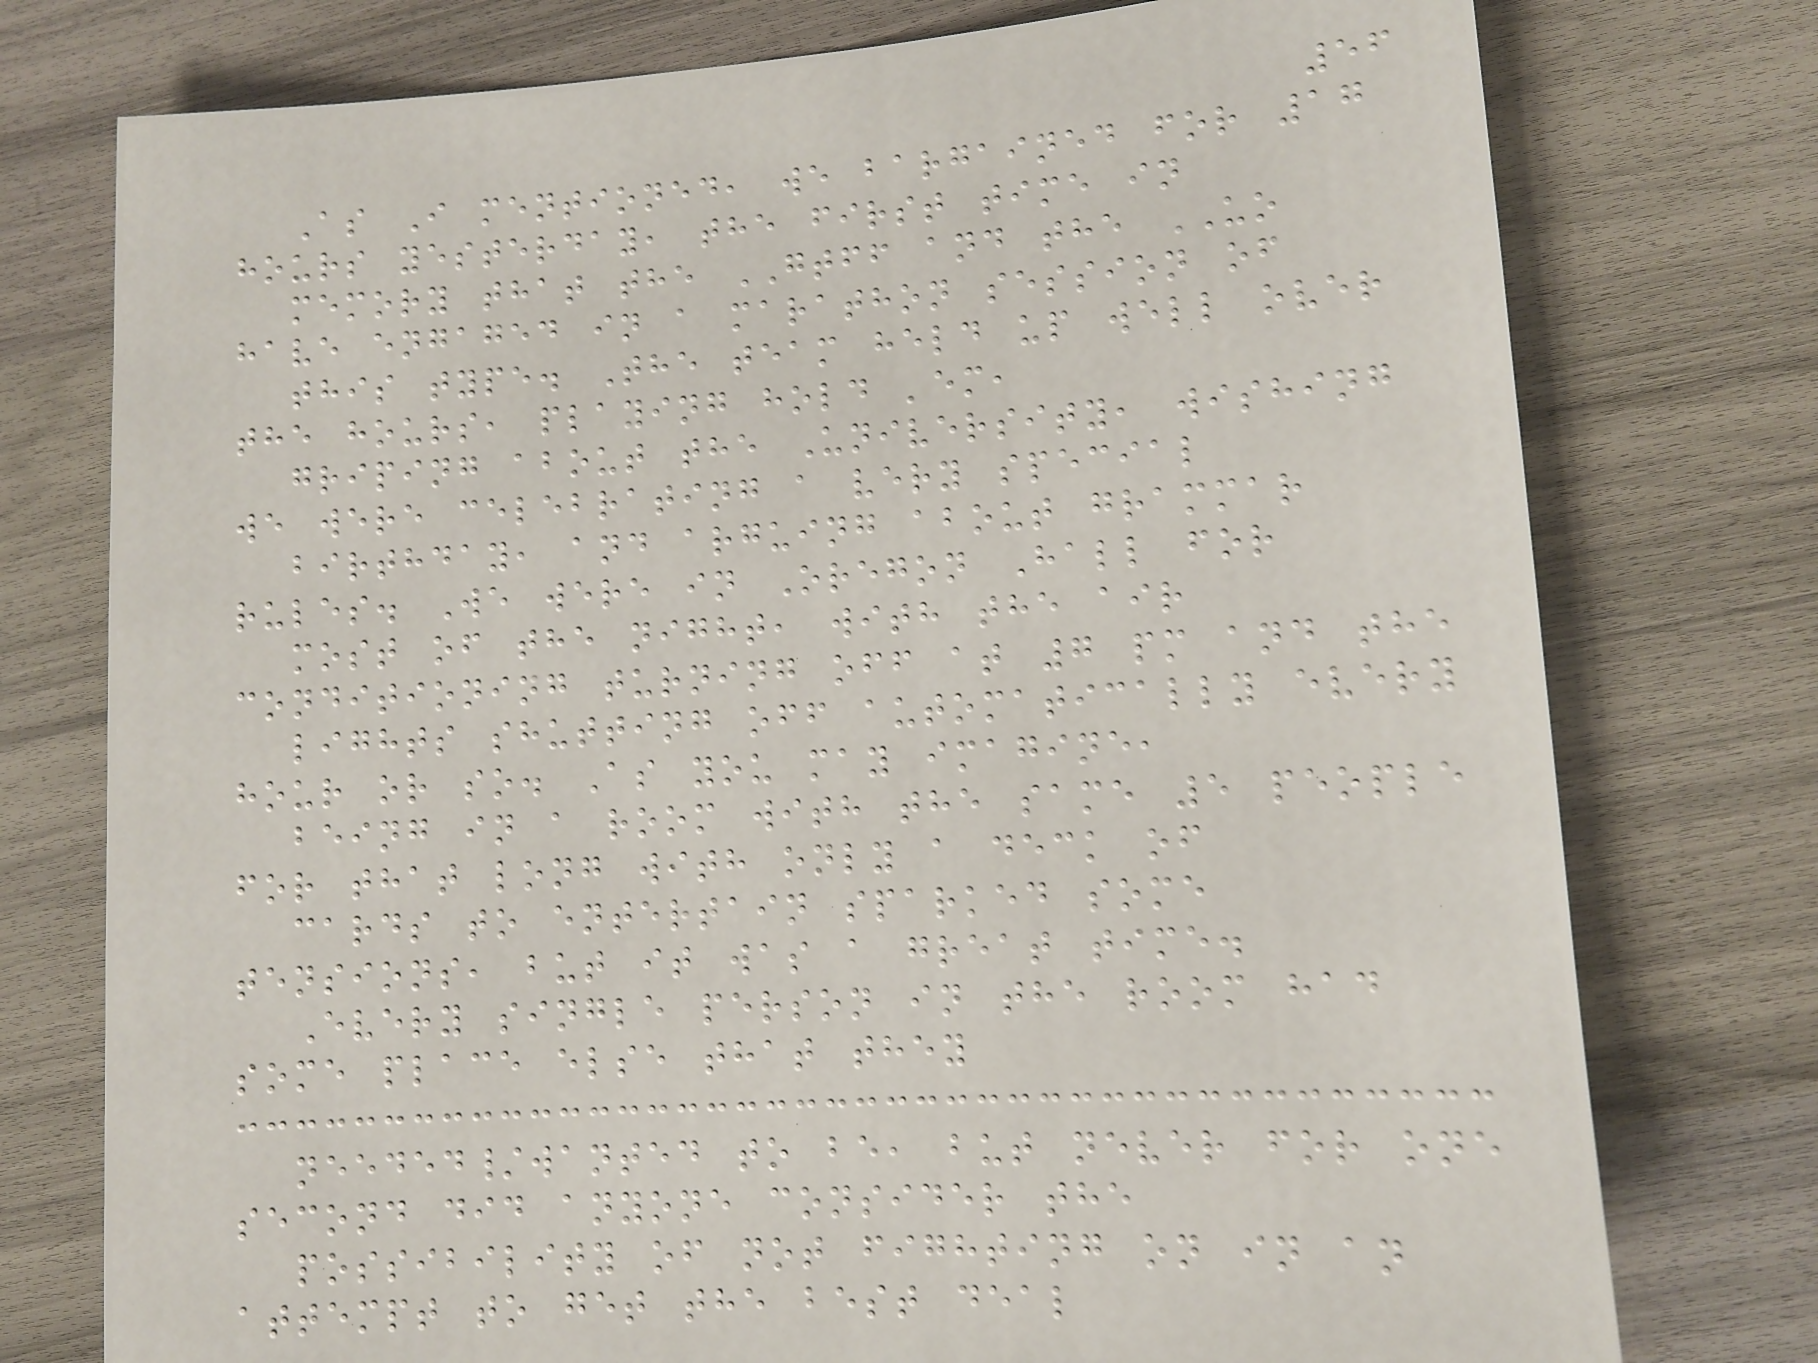56
As I mentioned, we bargained for 17
hours yesterday, the first time in
memory that the GTFF and the UO
have engaged in a marathon session of
this type. The team held up well over
the hours, playing hold 'em,
griping about the University, wishing
we were celebrating a very special
birthday, and arguing about grammar
rules. We were in Oregon Hall for
most of the night, with the air
conditioning turning off at 7 pm and the
lights shutting off automatically every
hour or so. As you may imagine,
being in a room with the same 5 people
for that long with only a deck of
cards to entertain sparked some
tensions, but it was a great time.
Every single person in the room had
some place else that they
needed/wanted to be, but never for one
second did anyone consider the
possibility of not fighting on in an
attempt to get the best deal
